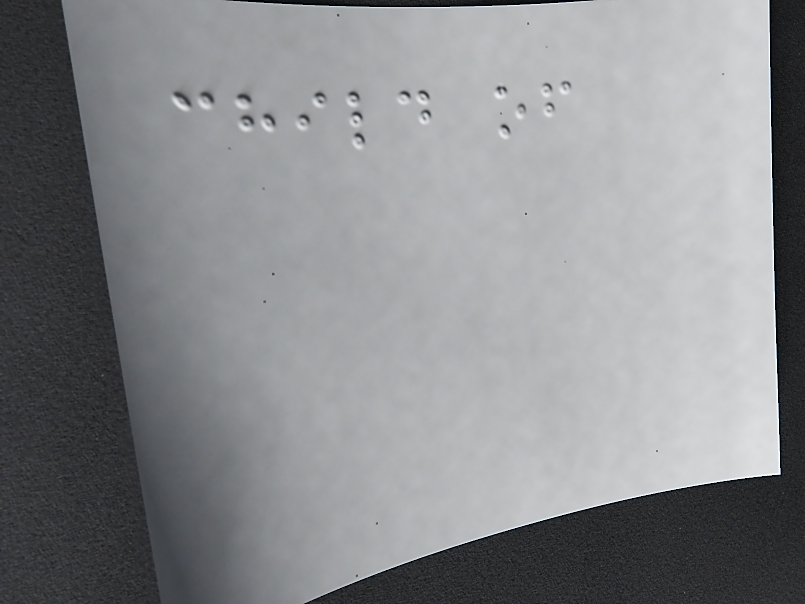child of
